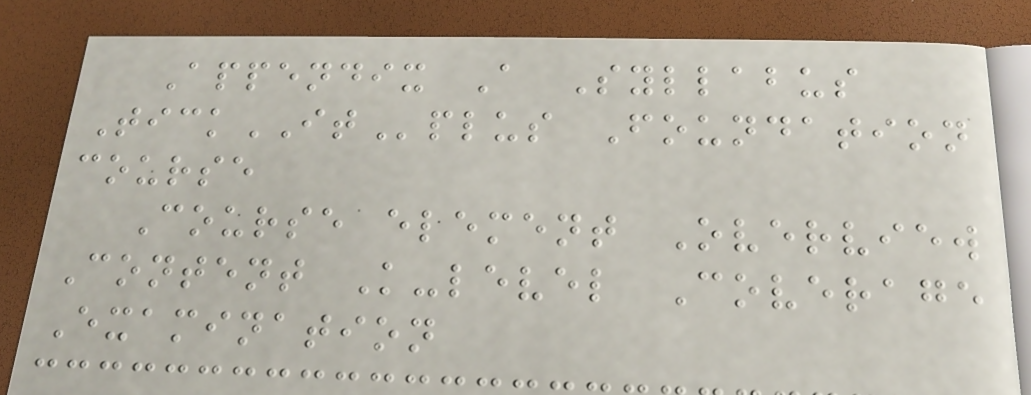Appendix A Syllabus
TickITplus Foundation
course
Course element Overview
Content K-level Coverage
Examination
